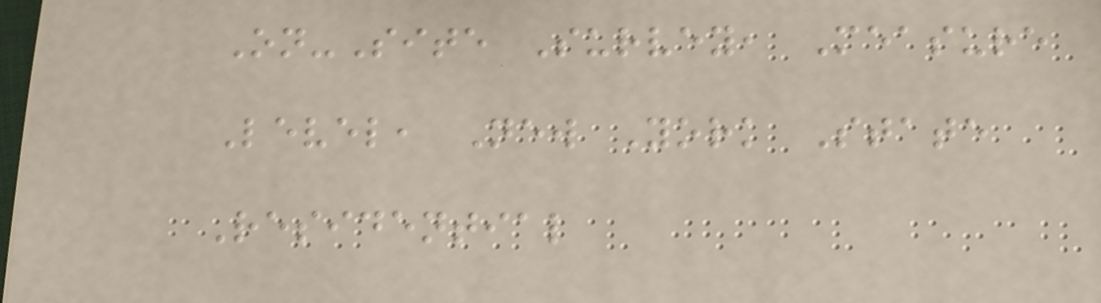On-Site Survey, Measure
Level, New York State
Residential
